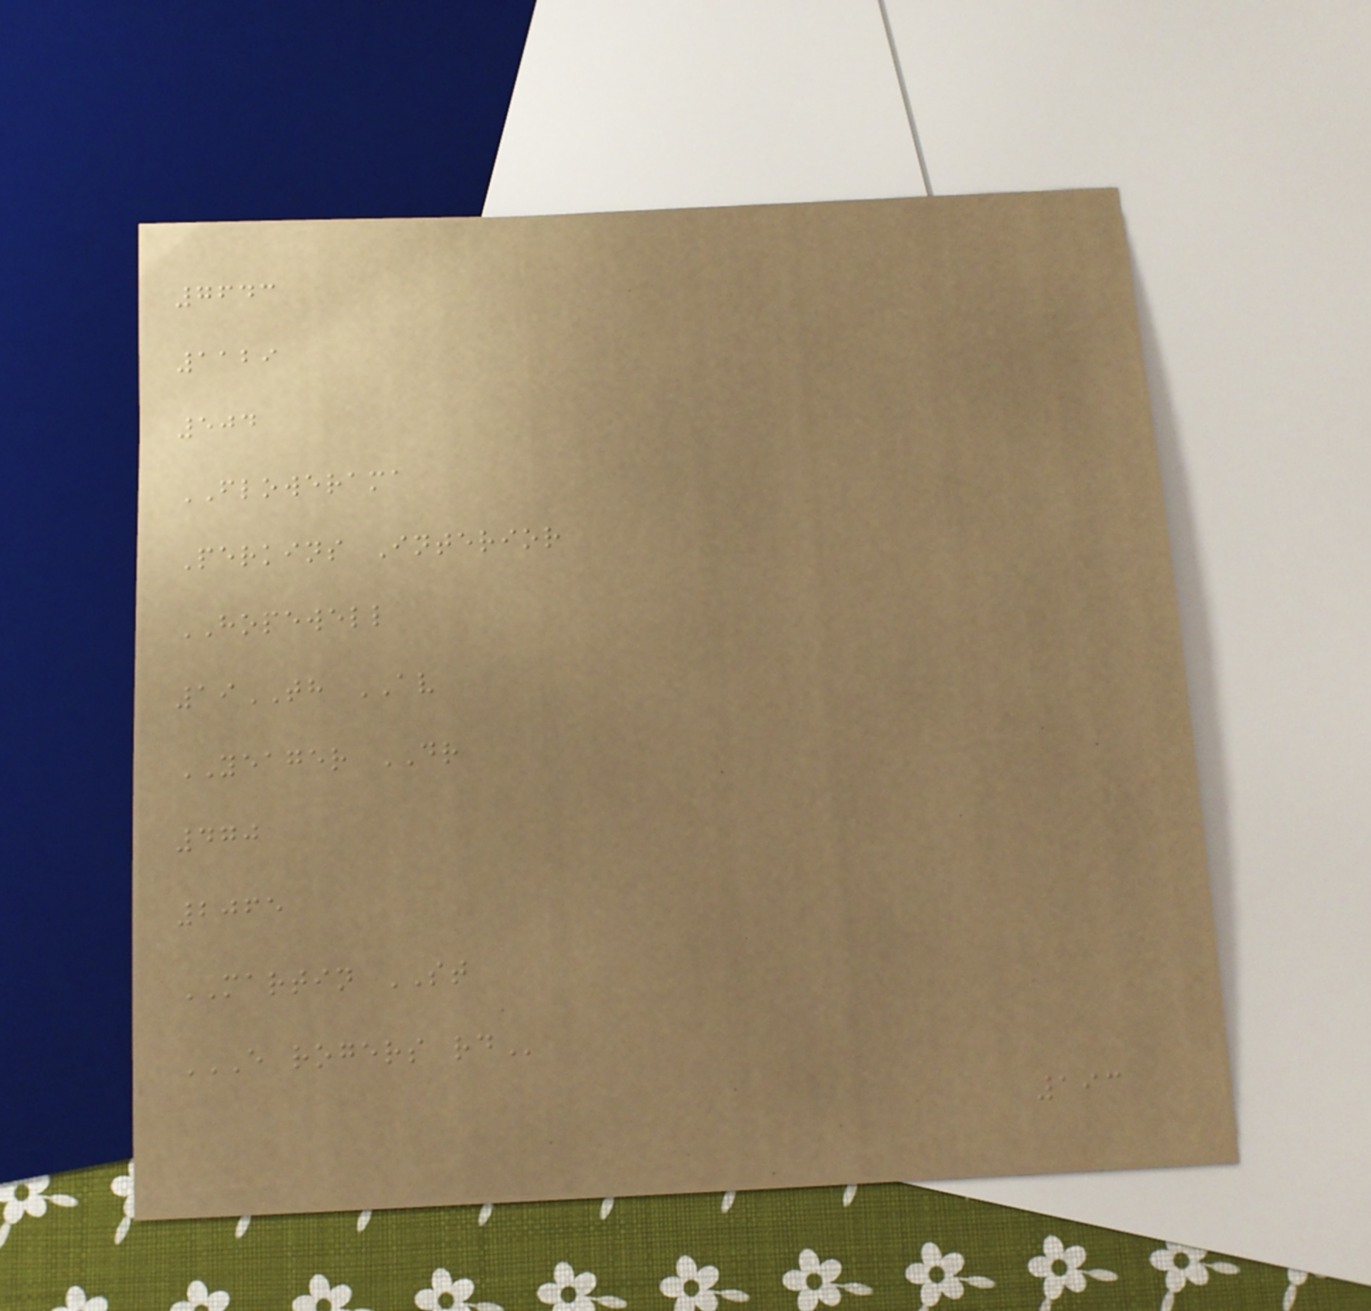7643
1129
504
FLOWERAMA
Perkins Interior
HOPEWELL
19TH AV
YEAGER DR
470
2065
MARTIN ST
E ROGERS RD
193
